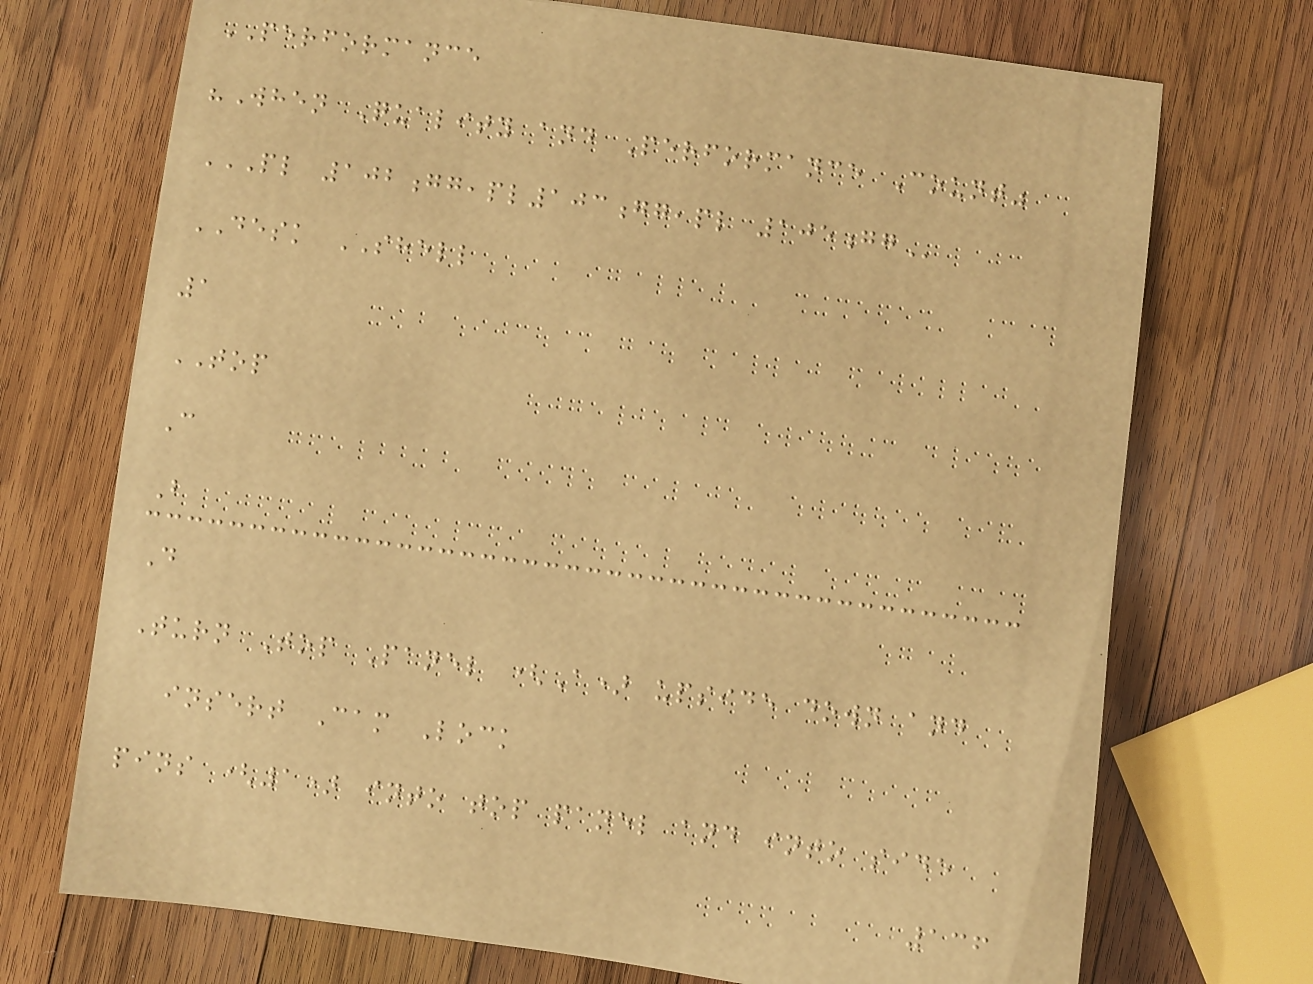PERFORMANCE
"When Quality and Performance Count"
PL 102GG,PL103GG,PL 105GG
DESK SHELL
1
TOP
C
B
D
Turn Top Panel (A) upside down and
insert Cam Lock
pins (1) into top panel and into side
136
